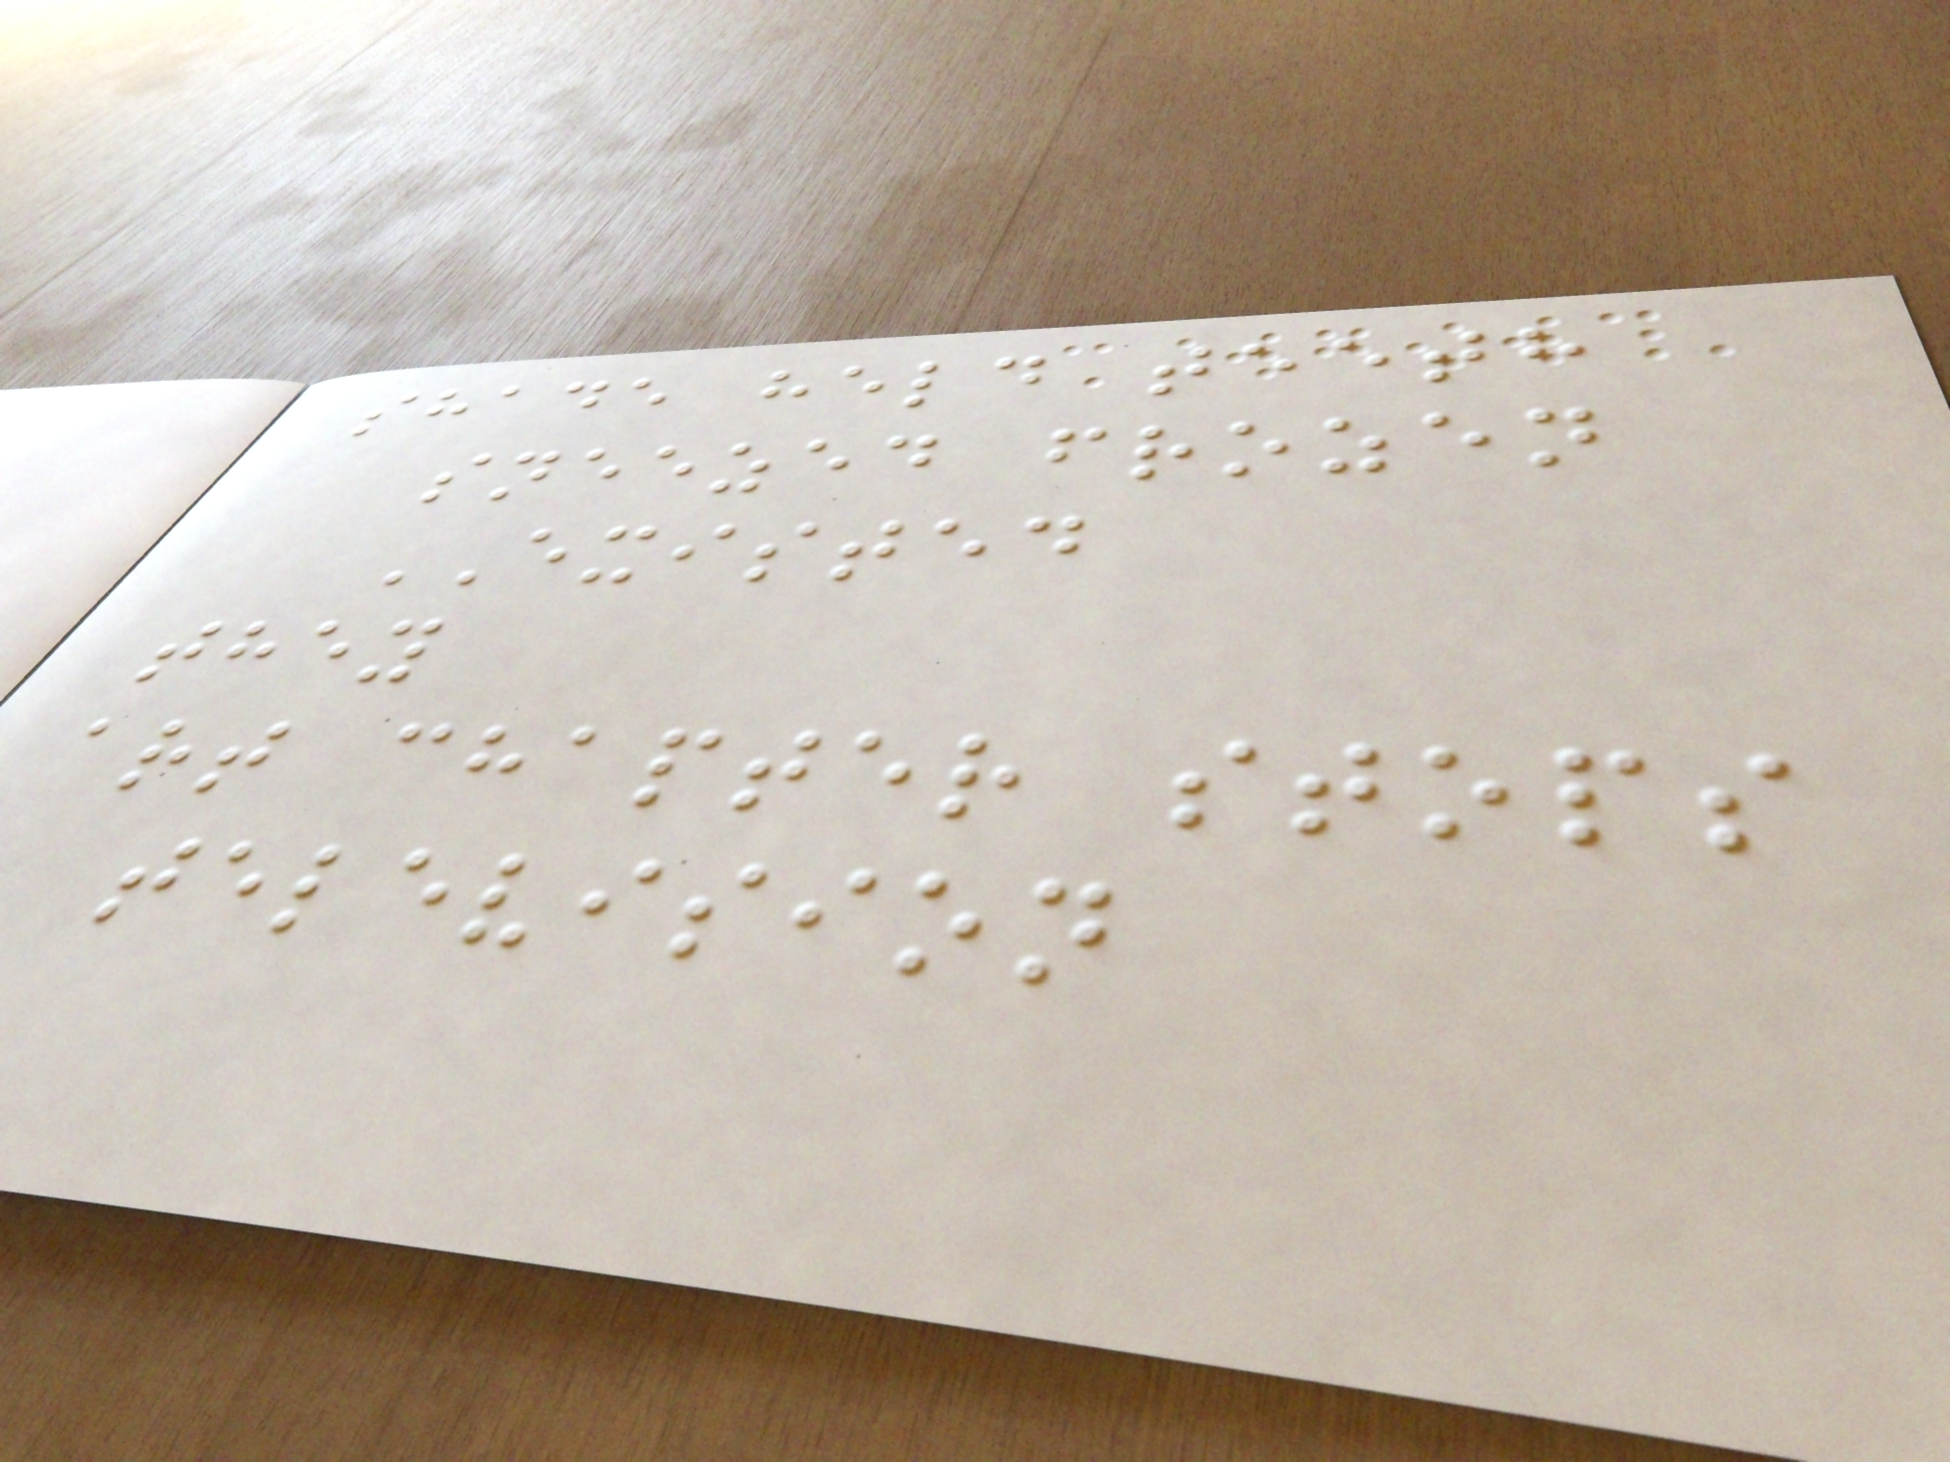shade held teeth
sneezed frozen
EXISTED
they
art chapter stops
television
